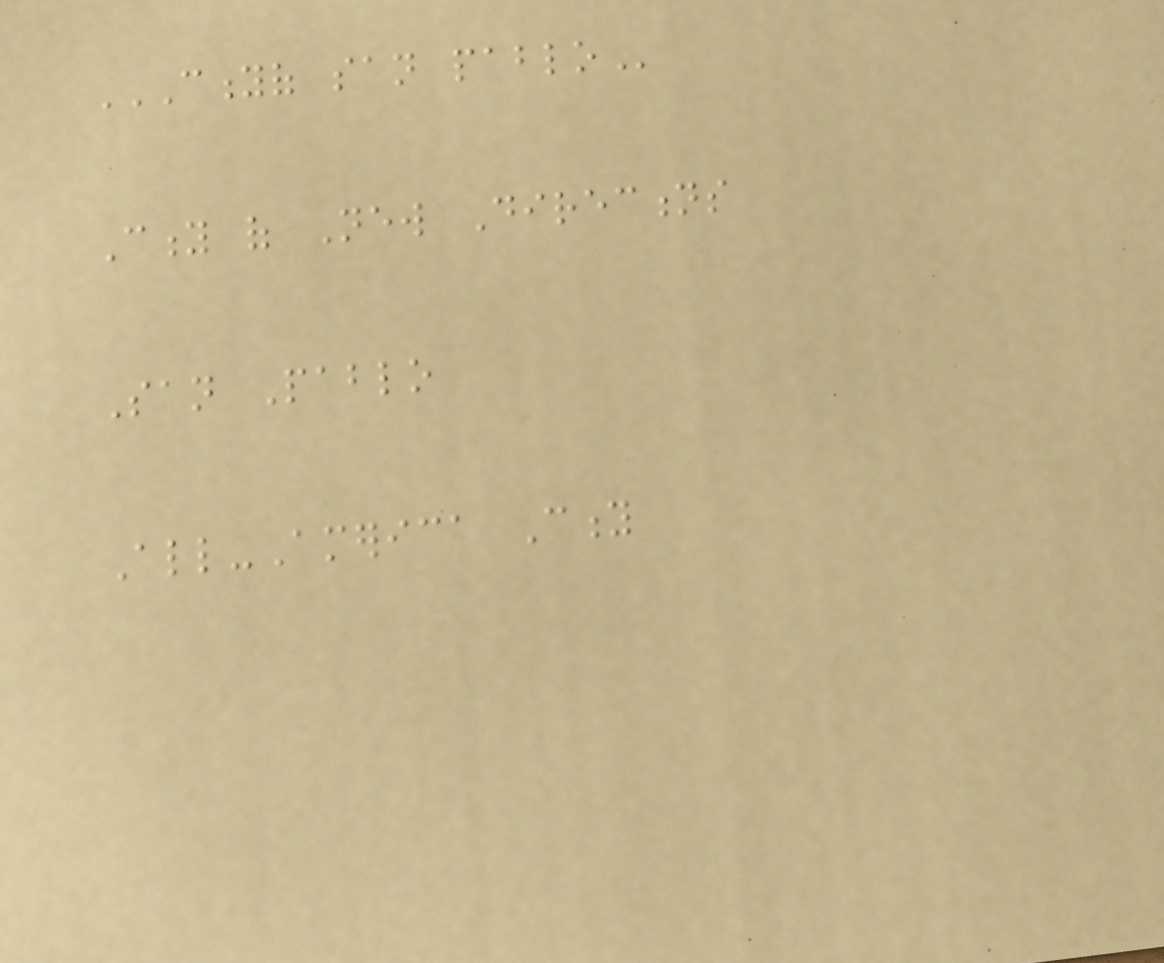CITYOF SAN PABLO
City of New Directions
San Pablo
All-America City
